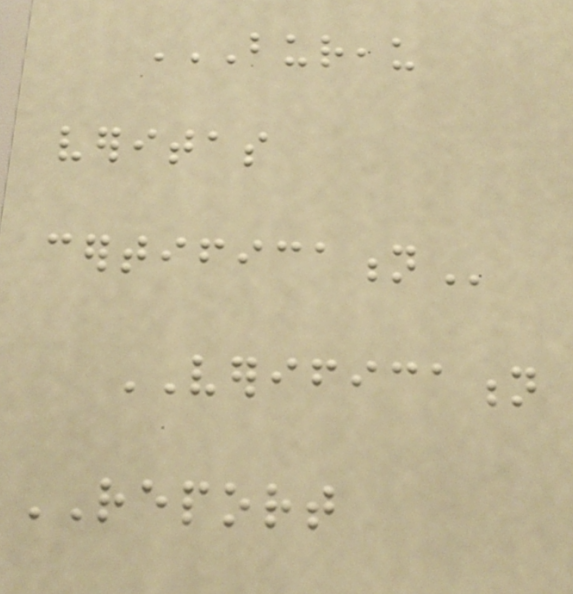BUREAU
VERITAS
CERTIFICATION
VERIFICATION
REPORT
